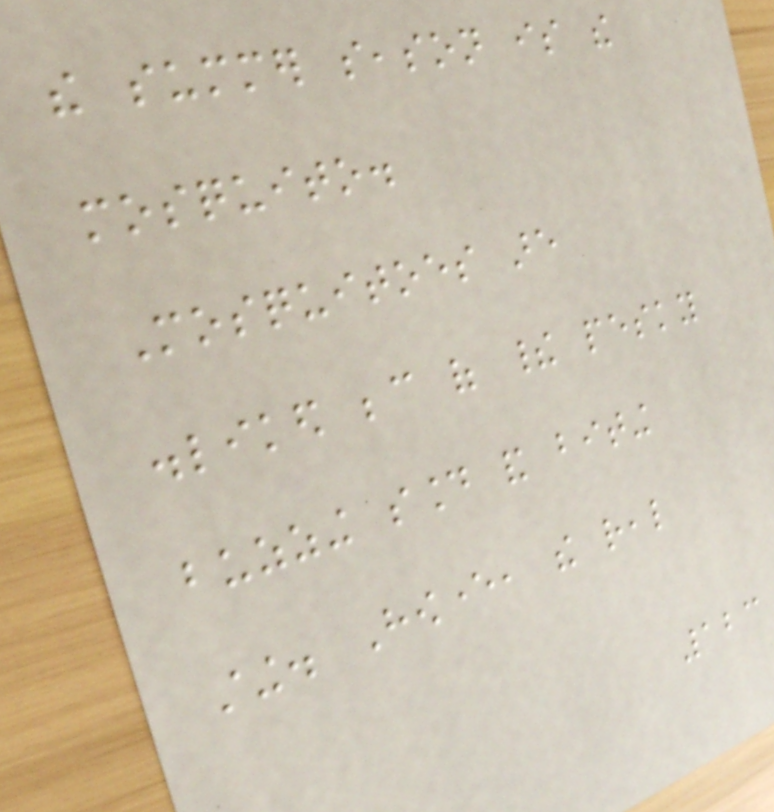the summer season is the
mosquito.
Mosquitoes are
disliked because of their pesky
buzzing sound and biting
sting. However, the real
123
